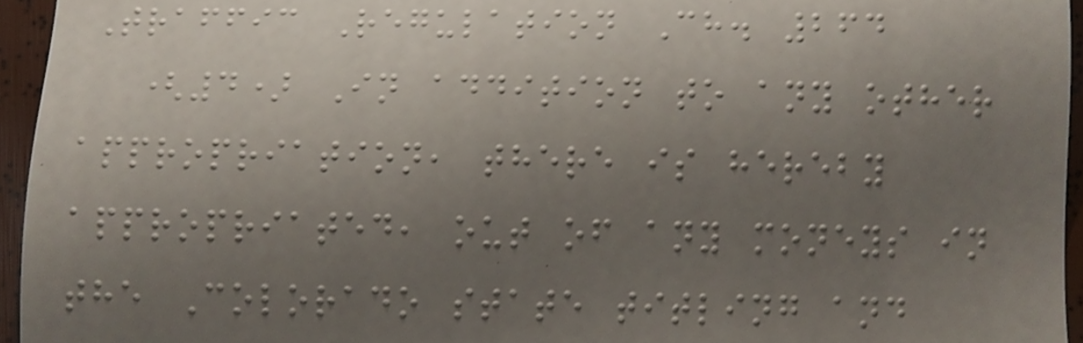Traffic Regulation Ch. 264
(4) In addition to any other
appropriation, there is hereby
appropriated, out of any moneys in
the Colorado state titling and
